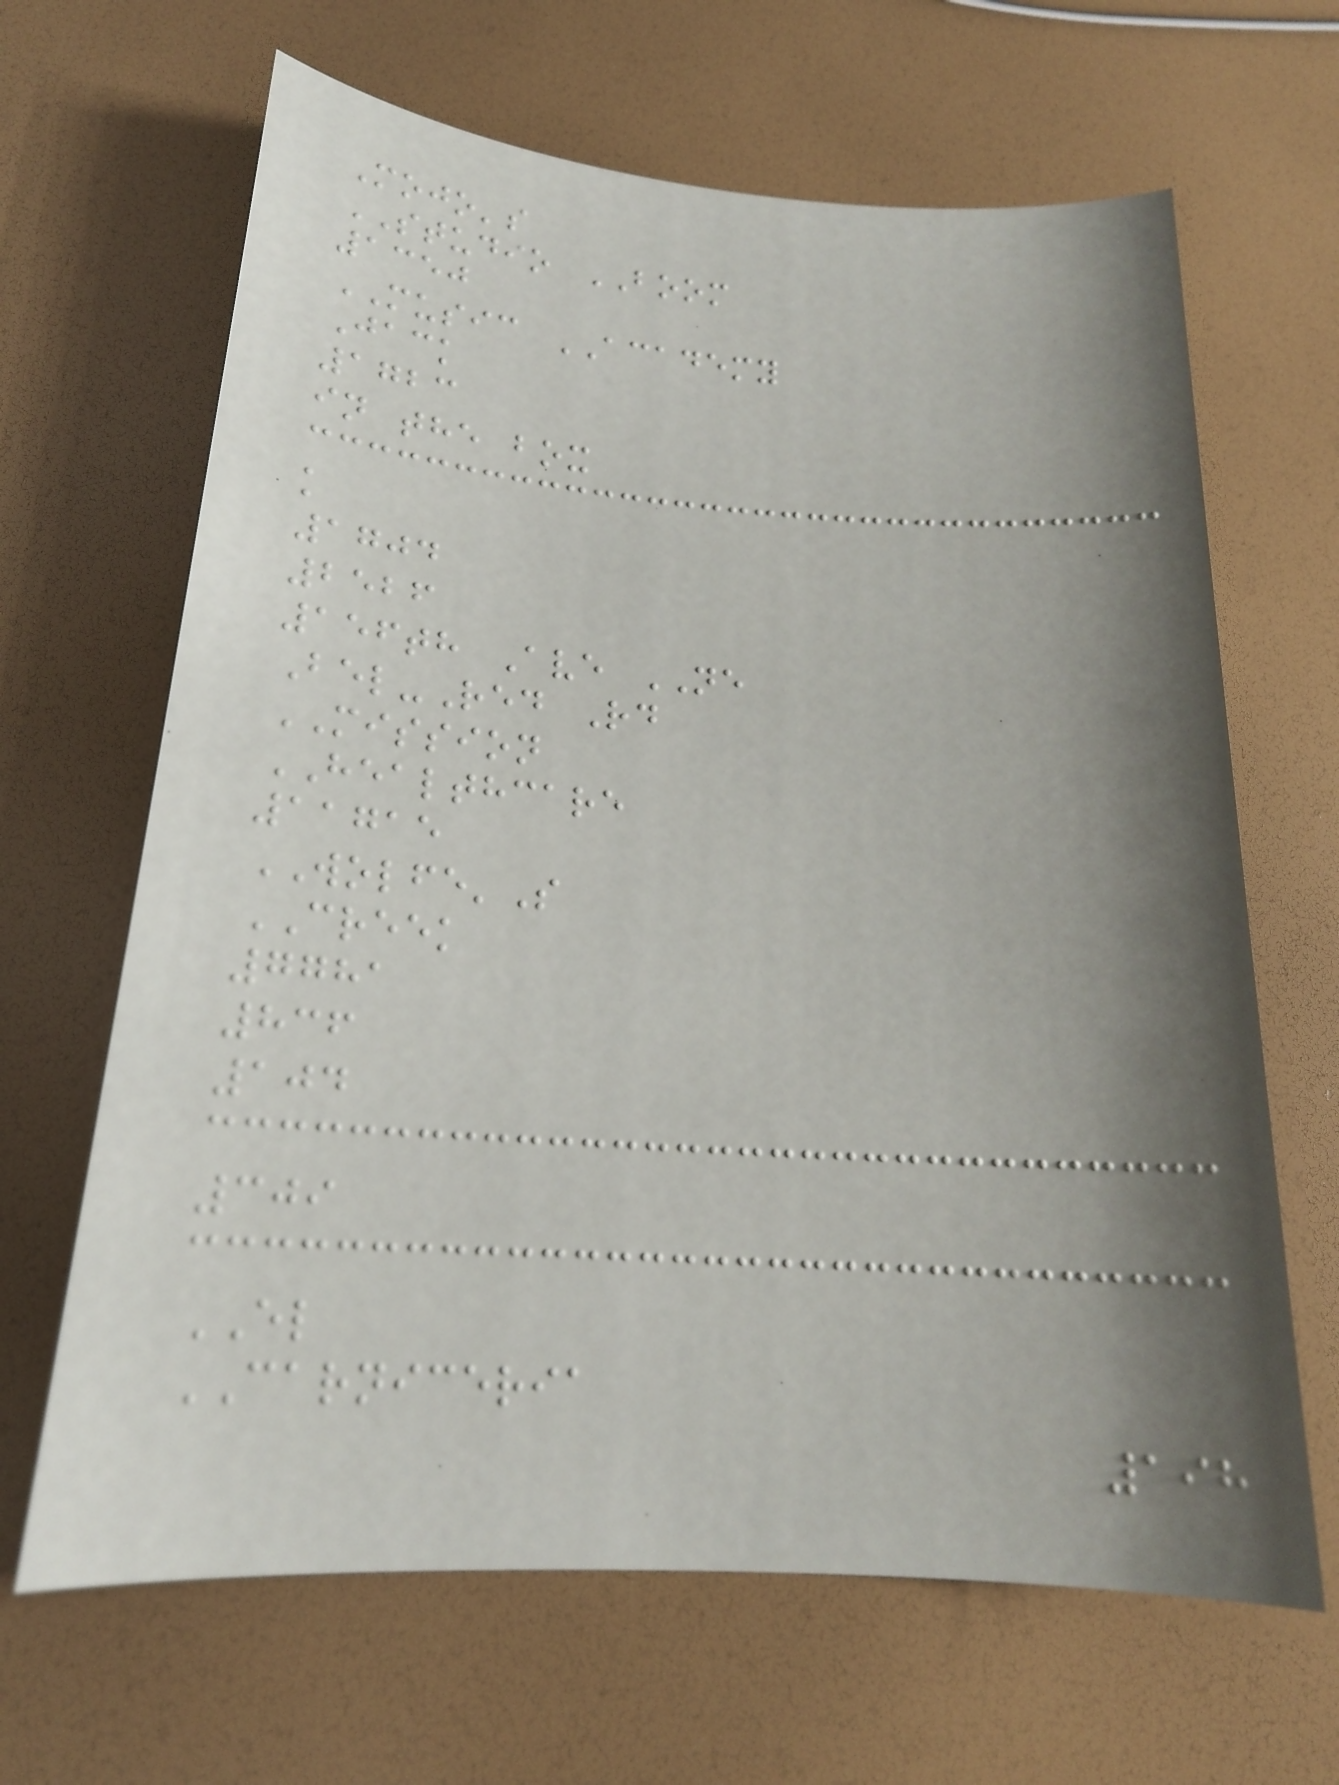Mojo's
STUDIO BOOM
1350
MUSIC ACADEMY
Jack
1723
in the box
k
1704
2526
156th Ave NE
Bel-Red Rd
MISSION
HEALTHCARE
11715
WOLFE'S
CREEK
7781
836
104
309
EL
CARNICERIA
198
